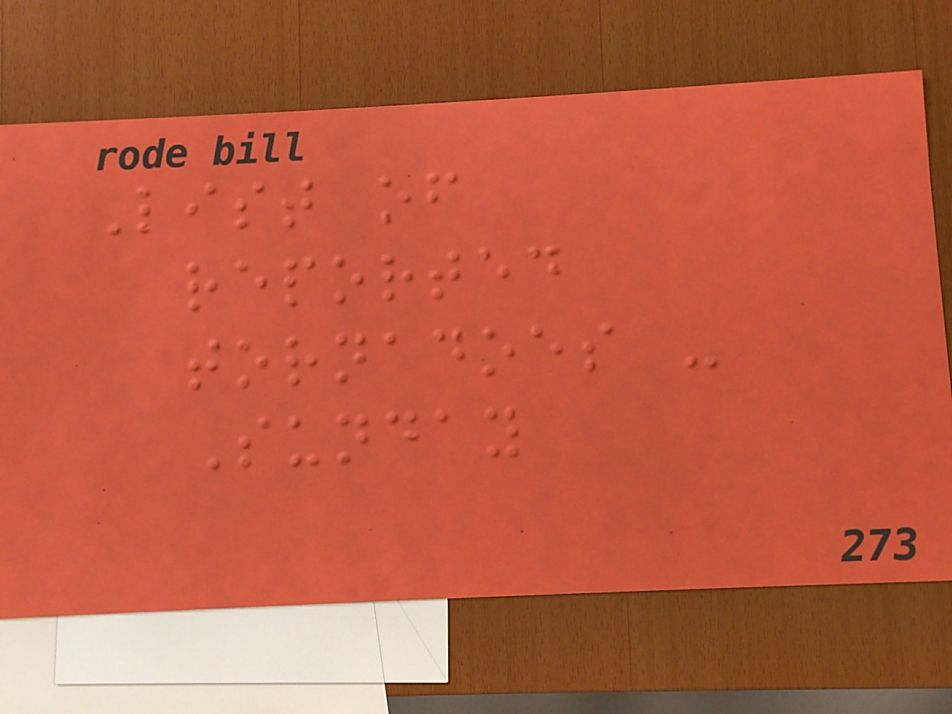List of
reported
tornadoes -
Sunday
